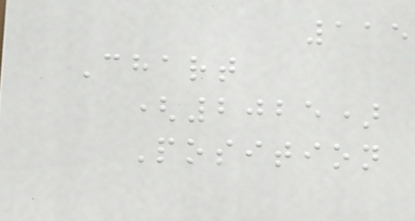115
Chart
(2025)
Position
